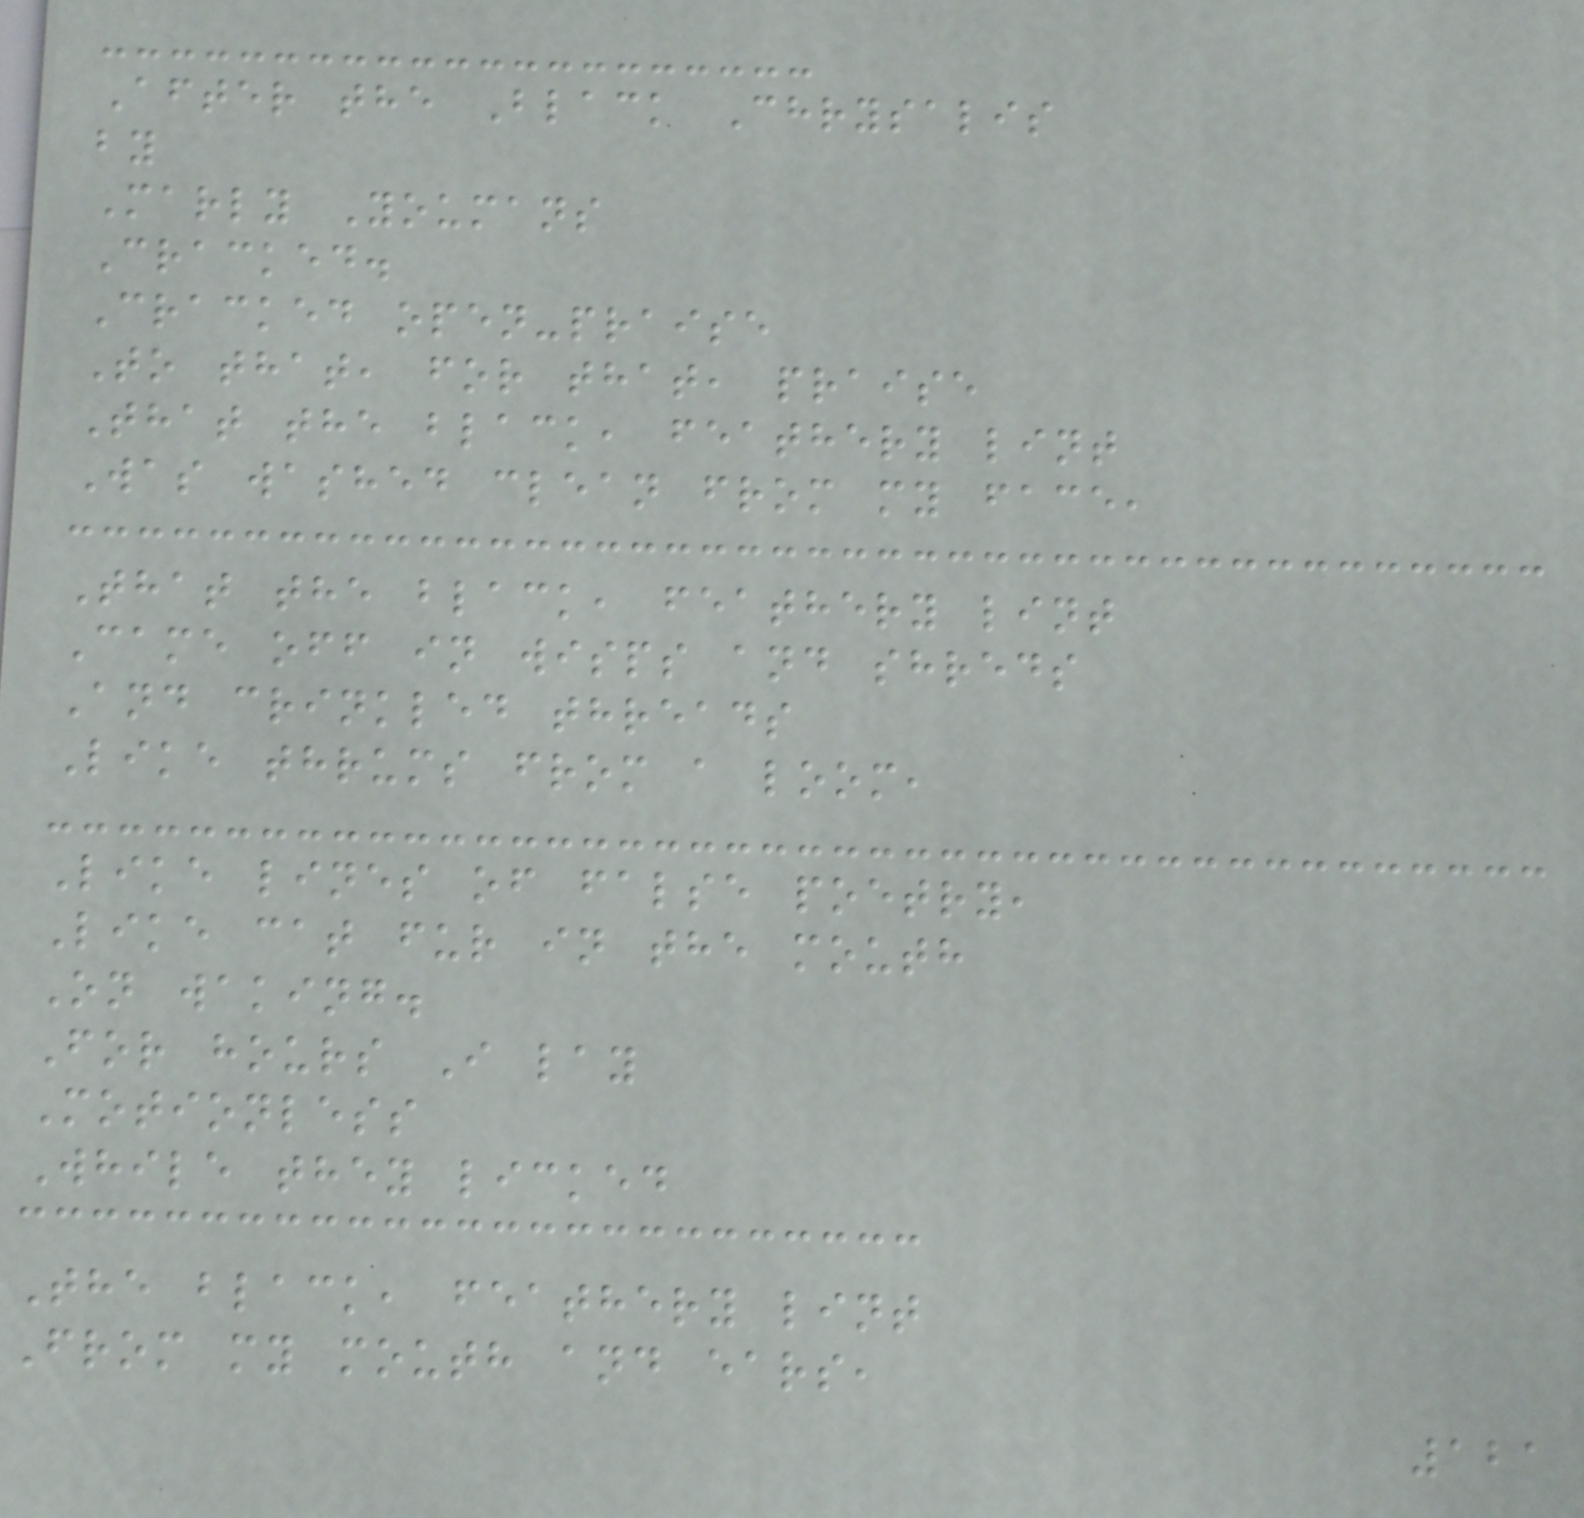After the Black Chrysalis
by
Marly Youmans
Cracked.
Cracked open-praise
To that, for that, praise
That the black, feathery lint
Was washed clean from my face,
That the black, feathery lint
Came off in wisps and shreds
And crinkled threads
Like thrums from a loom,
Like lines of false poetry,
Like cat fur in the mouth
On waking.
For hours I lay
Motionless
While they licked
The black, feathery lint
From my mouth and ears,
121
